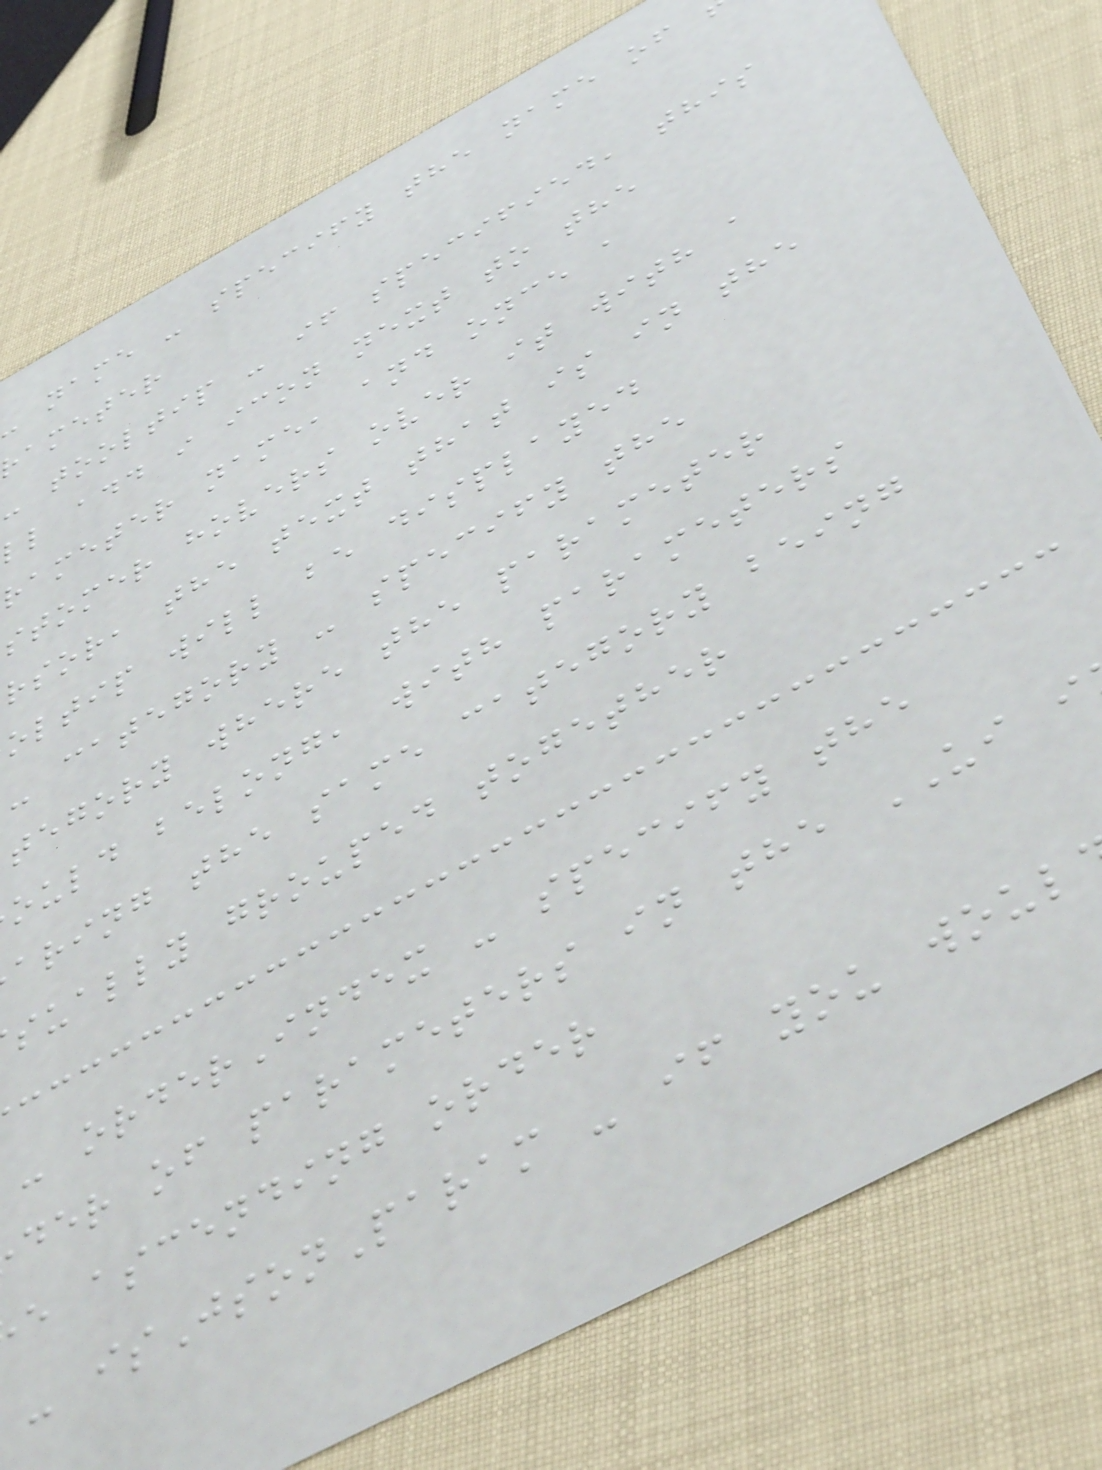name - specify the name of
rameter
- tooltip - if specified, this
ll add i icon next to the
rameter name, and once a
stomer hovers over it with a
rsor, the text that is in the
oltip will be displayed
- category - specify the
tegory where the parameter
ould belong, with parameters
aring the same category being
sually grouped together
- orderIndex - specify the
der of parameters in the UI i
e ascending order
- isJsonParam - if you woul
